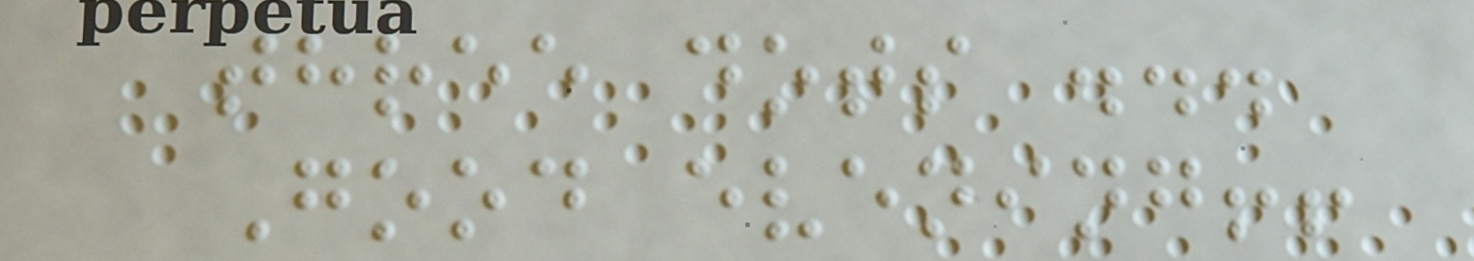three dots ...
Good evening!!
